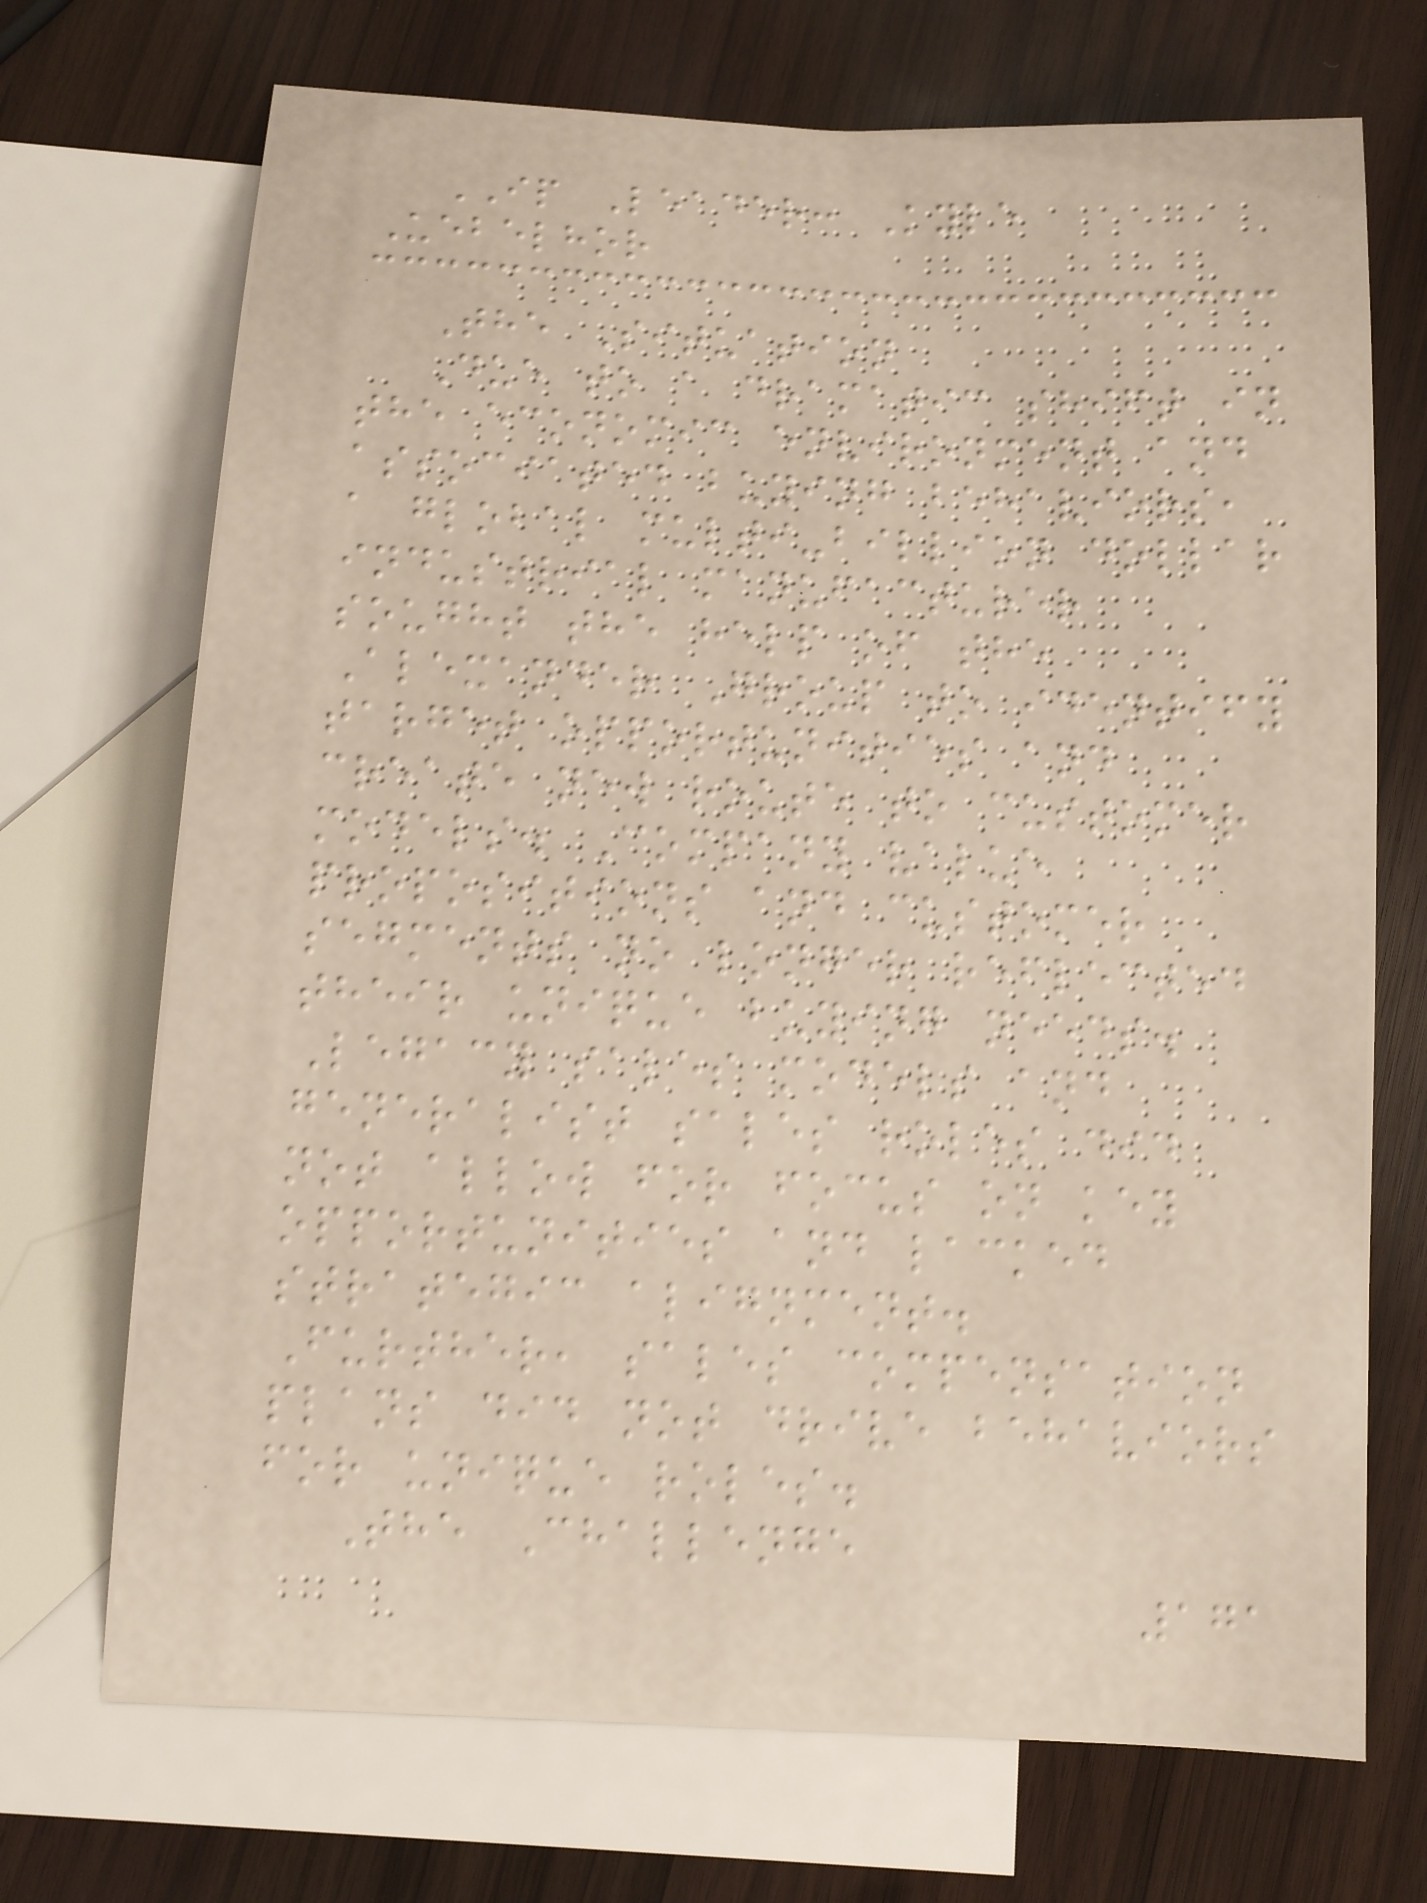IP Leader: Kyle
Uebelhor
The Situation
Due to a dramatic shift in
the economic environment and
associated buying behaviors,
a global multi-billion dollar
industrial manufacturer
sought the help of the
Alexander Group to identify
target opportunities and
create new route to customer
models. Company value
propositions and customer
segments no longer reflected
their unique buying needs.
Legacy sales models and
generalist sales roles did
not allow for focus on key
opportunities and lacked
strategic alignment.
Further, sales compensation
plans did not drive behaviors
for unique roles.
The Challenge
171
